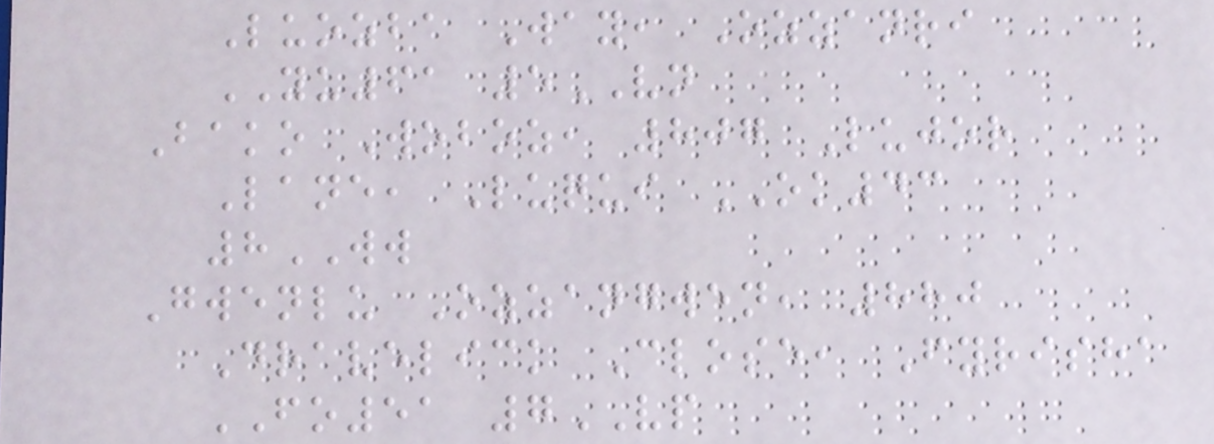Luozba Way, Ozzanri
YU61 5VN
Bako Woboz, 807 Lujor
Lane, Luqui OK43
8WW
Gwenlu Ozzangwen, 880
Dravelick Close, Fyrisha
FO51 7VP
